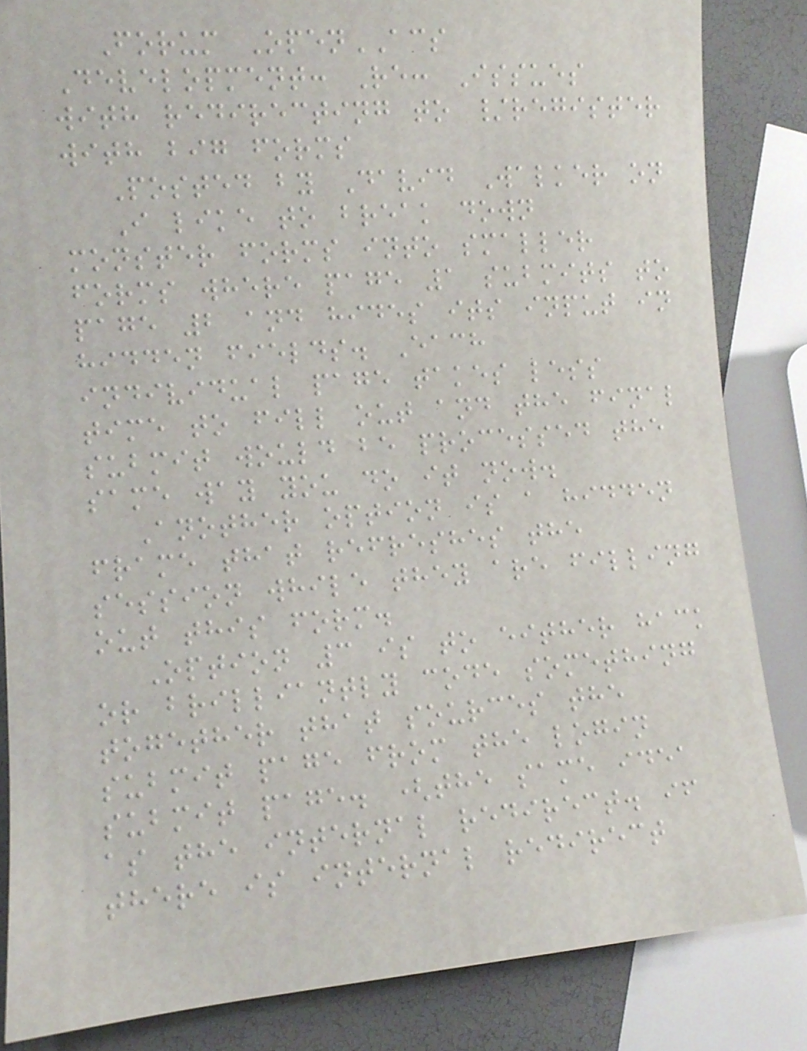Forum OpenACS
Development: Re: Issues
with redirecting to /register
with big forms
Posted by David Walker on
I like to break down
monster forms into smaller
forms where page 1 submits to
page 2 and hides its input in
hidden fields. Each
individual page takes less
time to fill out and the final
submit would be processed the
same way you do it now.
Another option is a hidden
frame that refreshes the
session while they are filling
out this form.
Option 3 is to either hack
or brilliantly code something
together that sources the
submit page from the login
submit page. (the same idea
as the internal redirect. if
there is internal redirect
